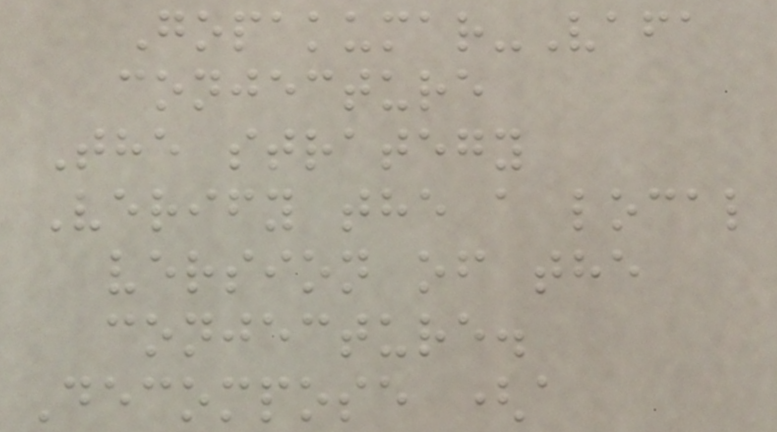Gopakumar-Vafa
conjecture
The strategy
Verify the a local
version of the
conjecture.
Decompose (a
